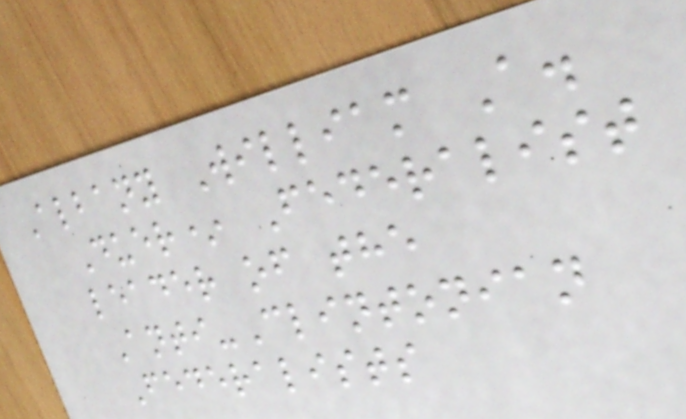Albany William A.
Duer* Federalist
leader of the
Anti-Clintonian
Federalists
